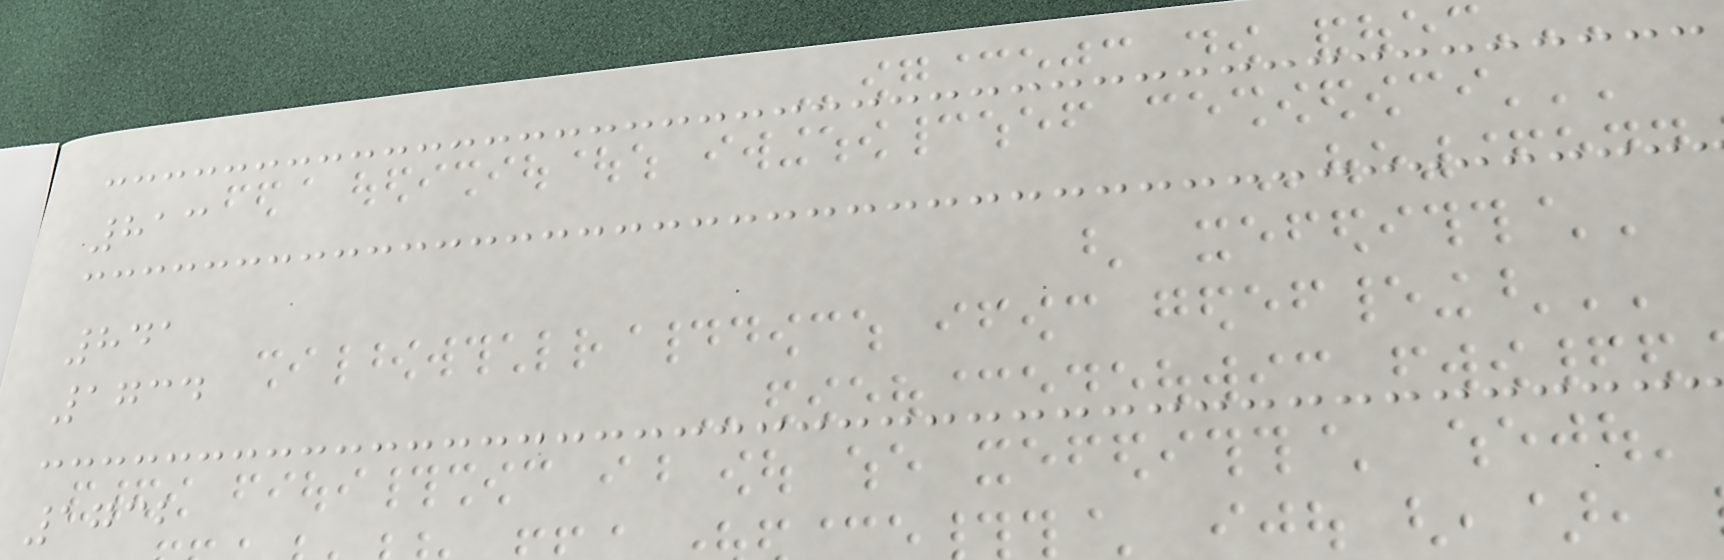813
841
1734
1732
